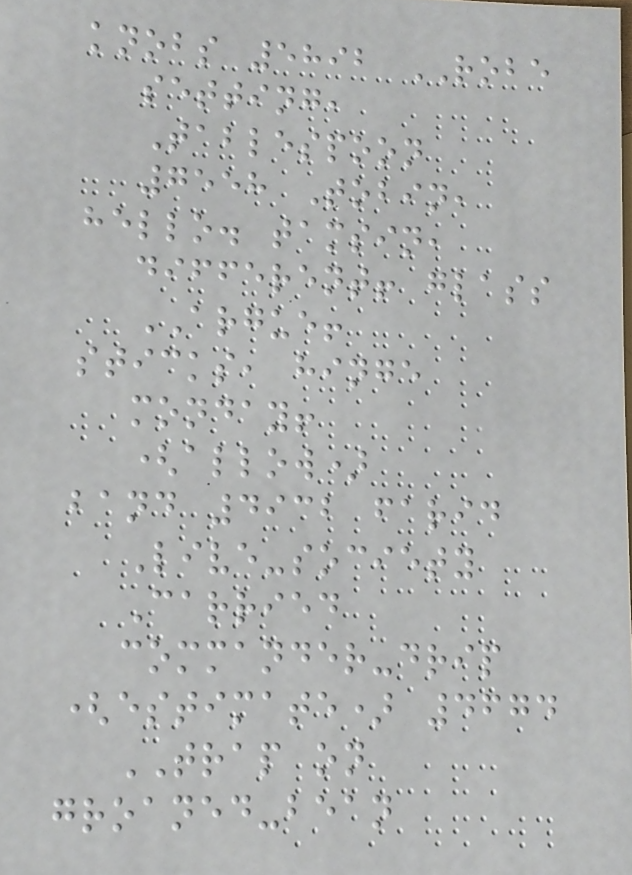knobs 5892 ROBE
setting,
Tablespoon
7558 Tobin,
hello. tamsin,
different! glass
ARGUE!
sticks, hinge
monday!
(allow)
band 4932 farid
Live-society
Carried
commander-drip
(estimate) 4674
TRAP on
groaned-bean
